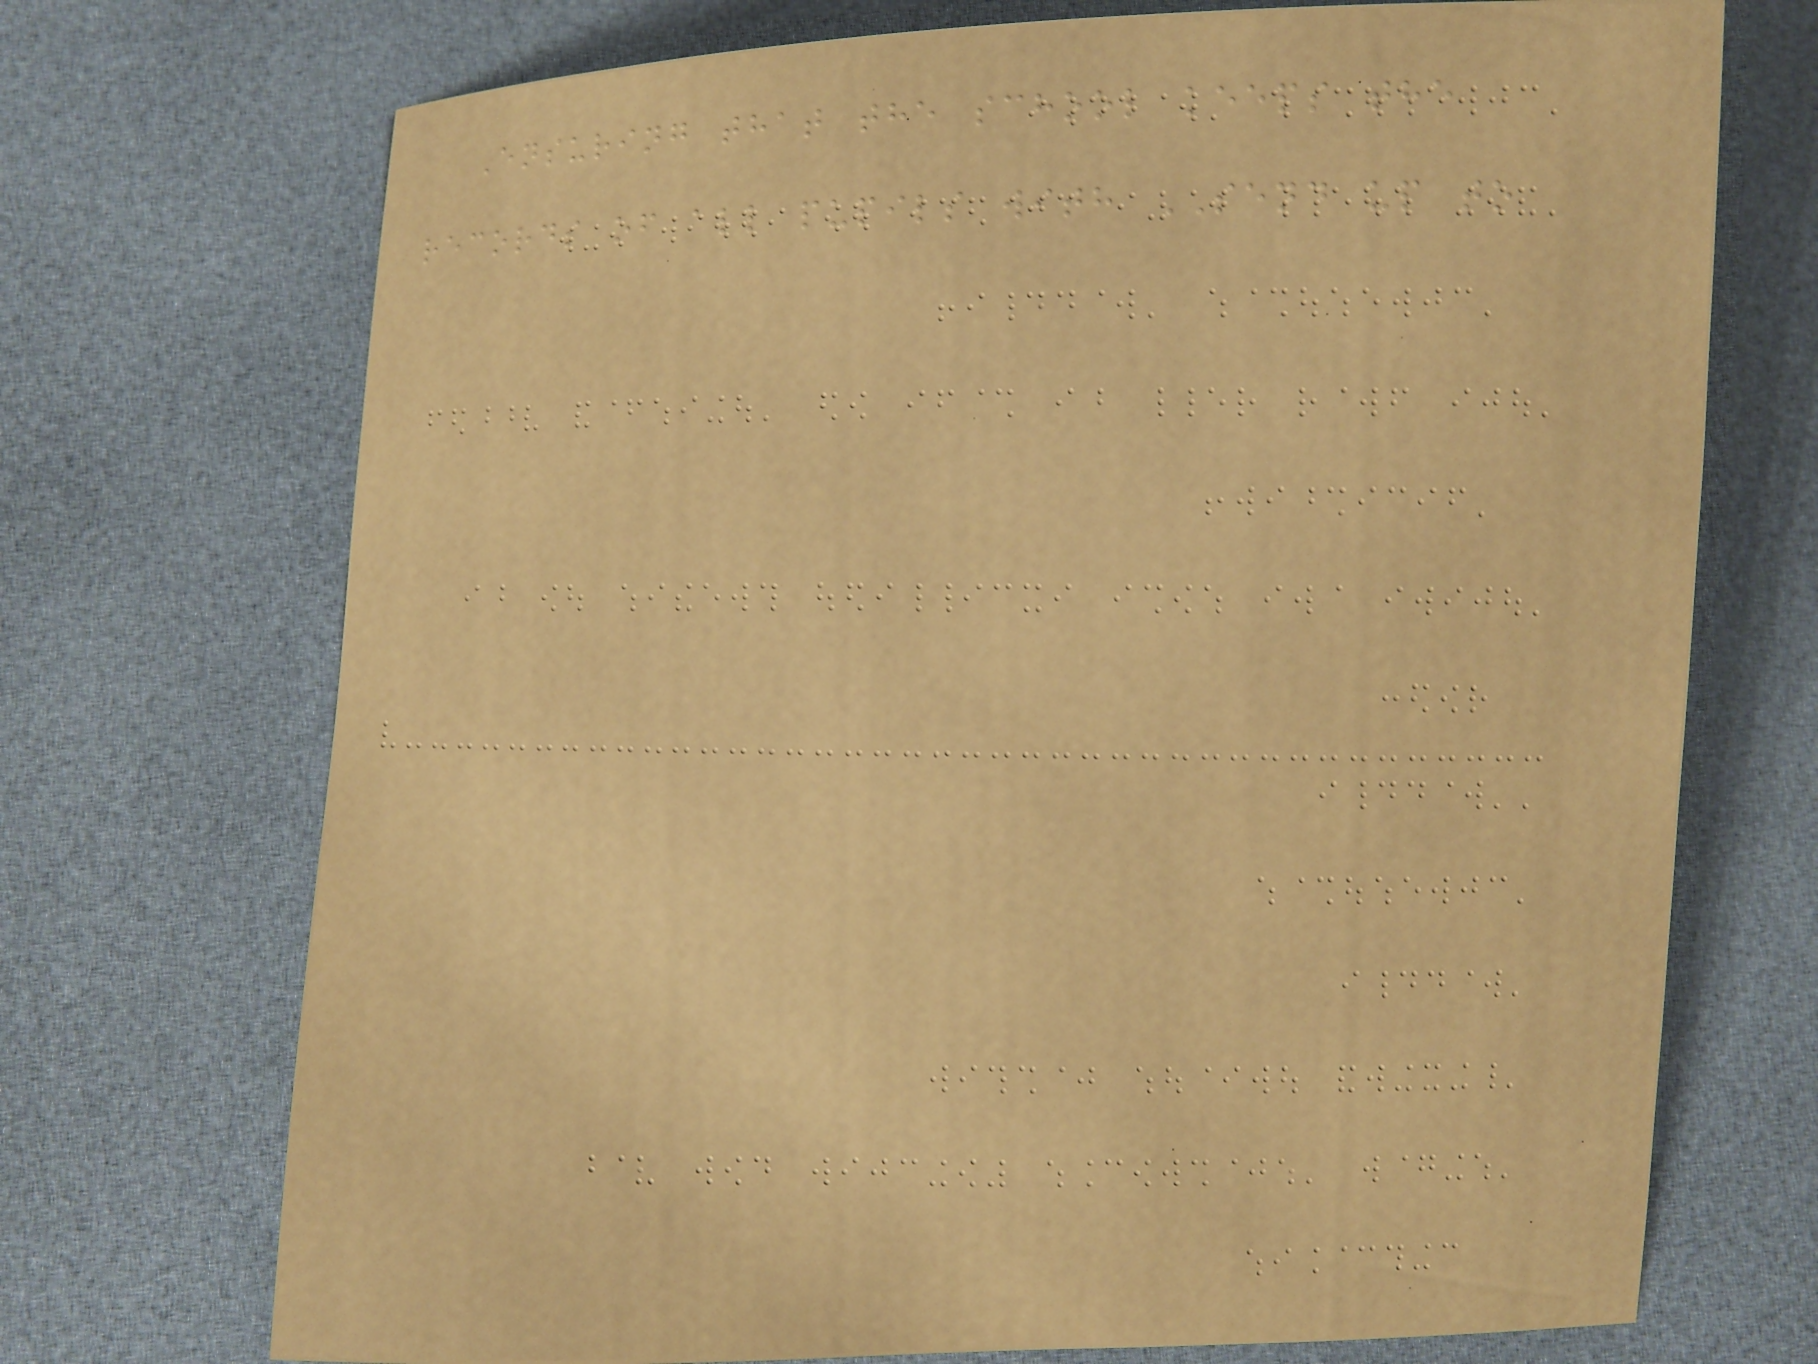Ensuring that the school keeps the
records of all pupils with SEND up to
